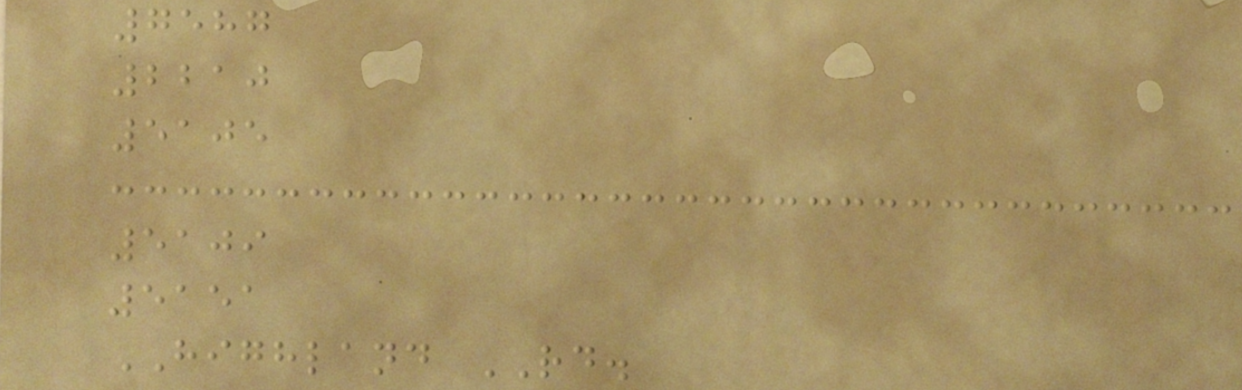7587
2210
5105
5109
5151
HIGHLAND RD.
